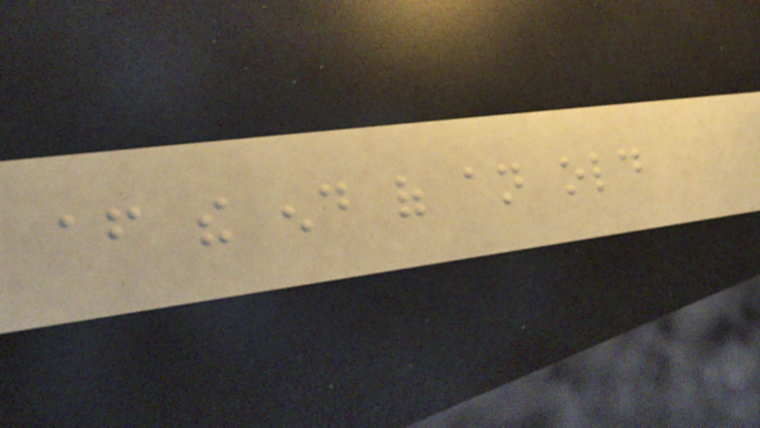after the end of an old
